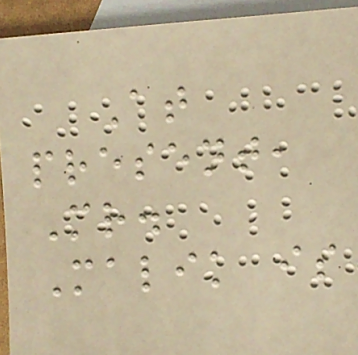At
present,
Mr.
Malik is
